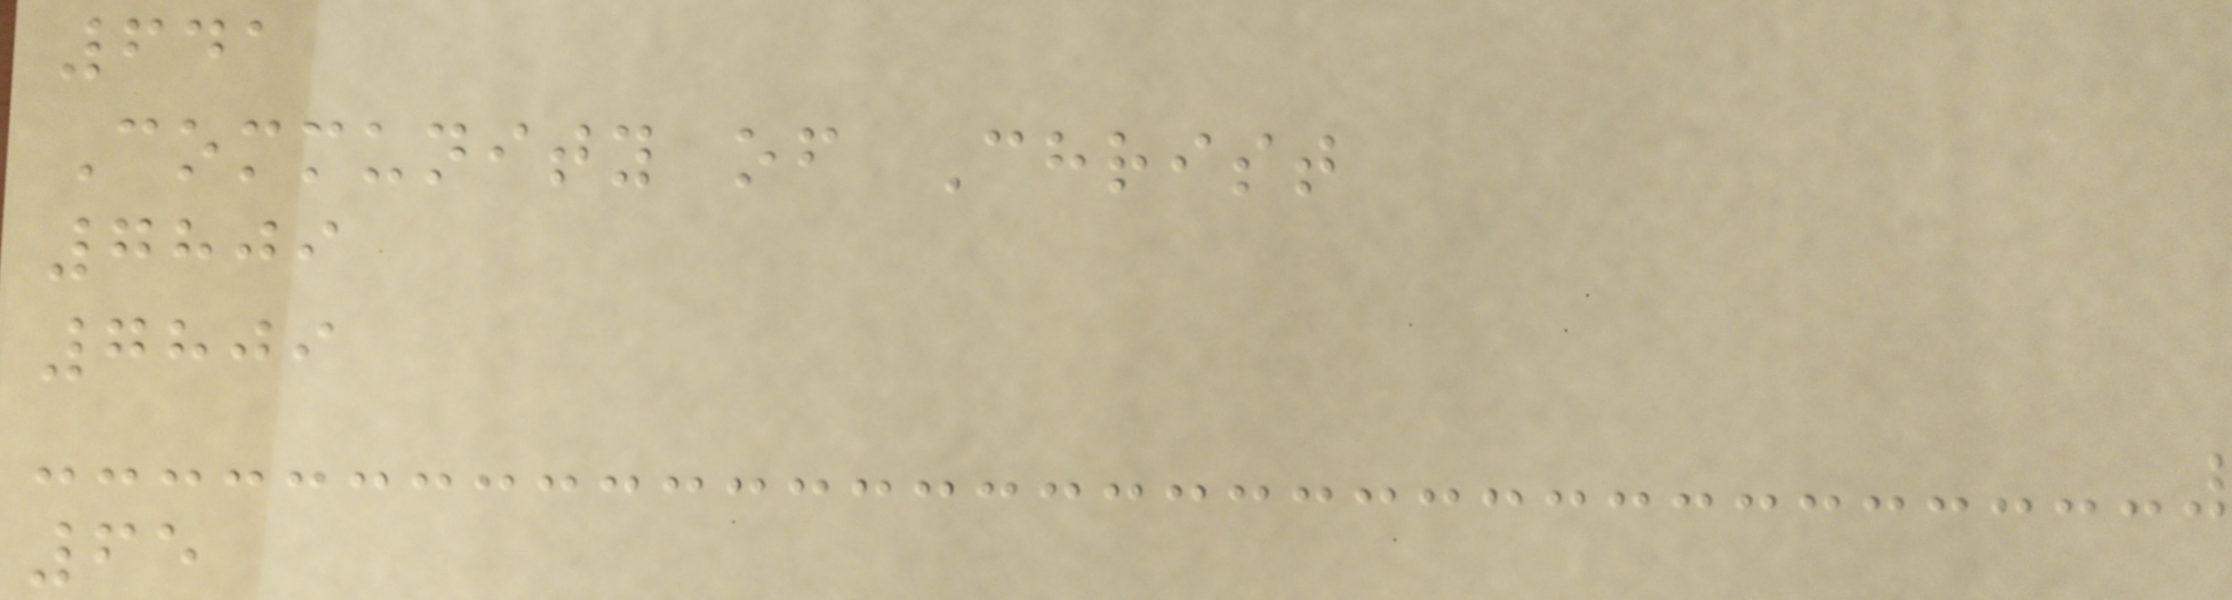641
Community of Christ
7809
7809
65
